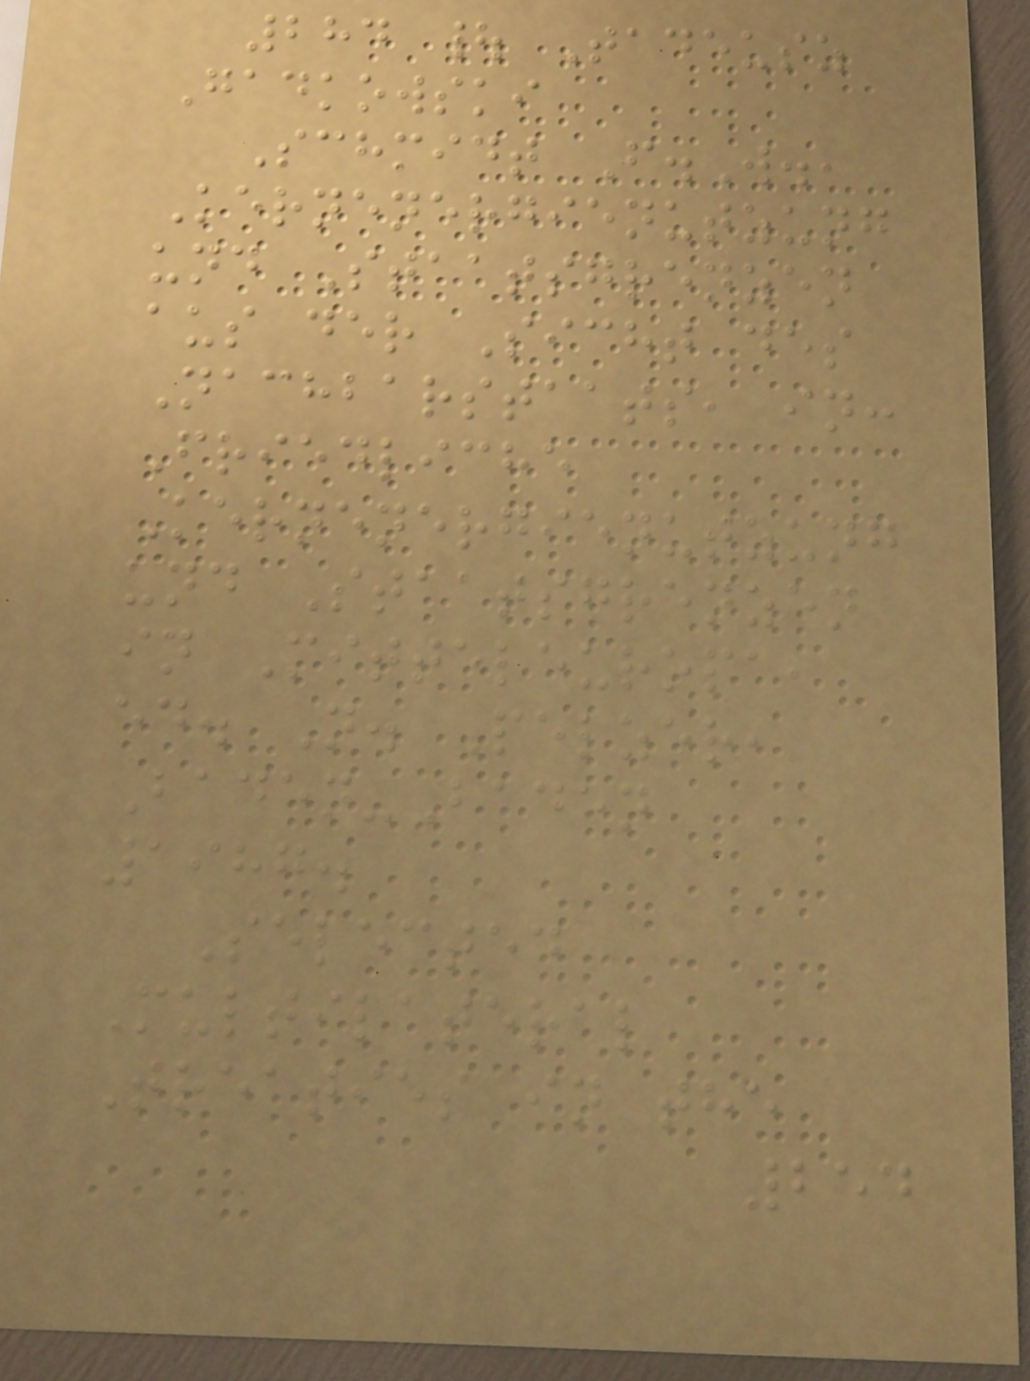284 | Tadeusz
Gadkowski
Schmidt F.W.,
Kernenergienutzung
und Staatsgrenzen
aus der Sicht des
Nachbarstaats, in:
Friedliche
Kernenergienutzung
und Staatsgrenzen
in Mitteleuropa,
ed. N. Pelzer,
Baden-Baden
1987.
Selected
Multilateral
Treaties in the
254
